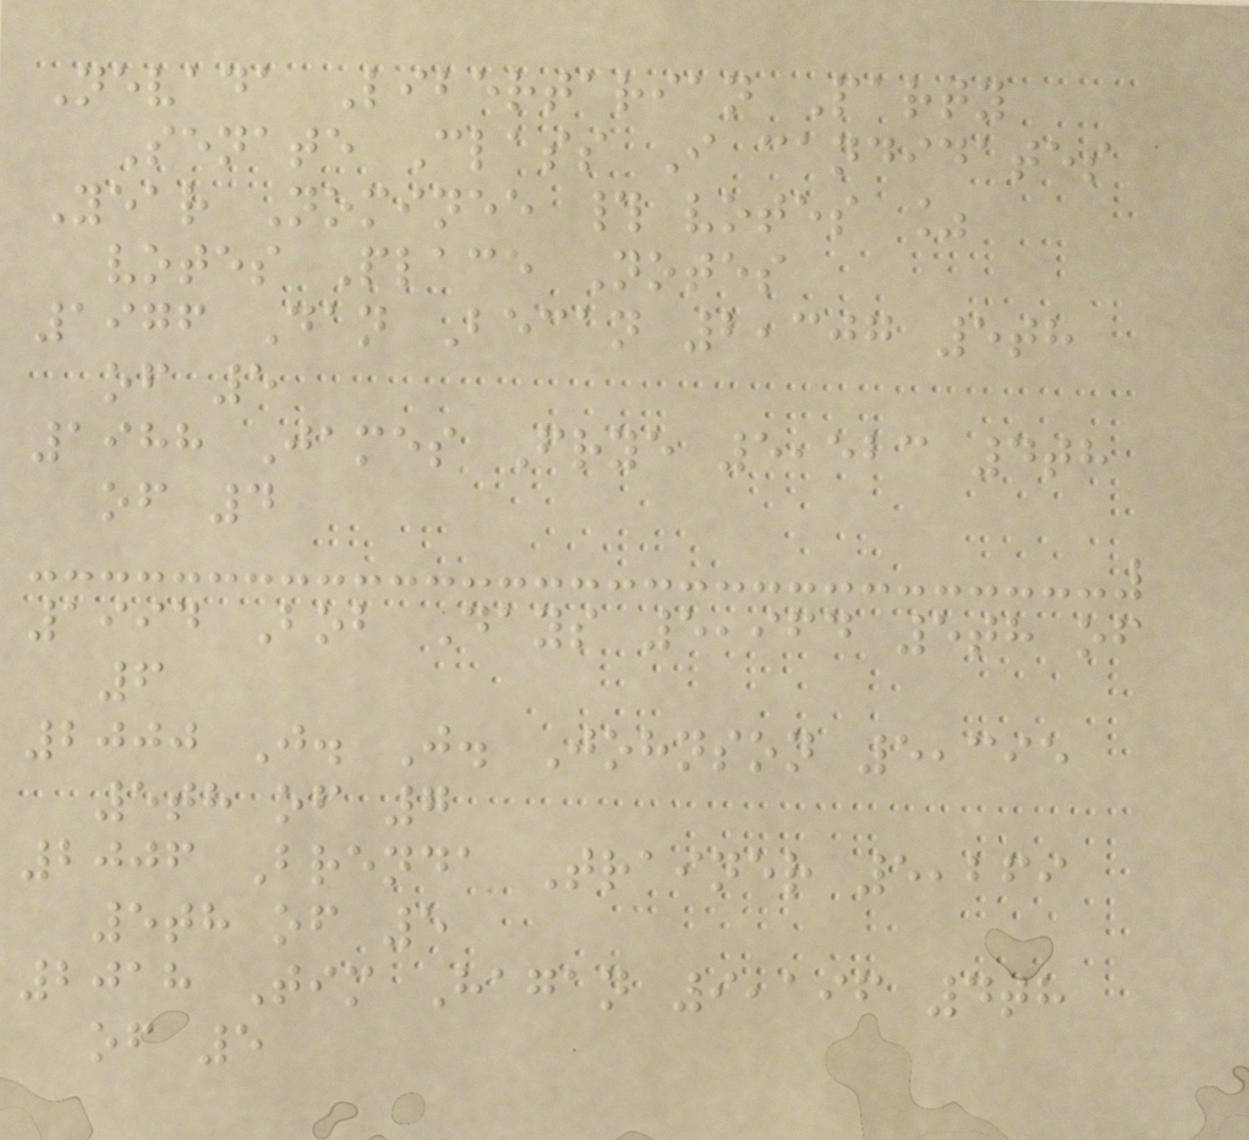Nevada Libertarian Party
Senate Class I candidates
Year Nominee # votes %
votes Place Notes
1976 Dan Becan 2,307 5th
of 5
1988 James Frye 5,523 4th
of 4
1994 Bob Days 5,964 5th of
6
2000 J. J. Johnson 5,395
5th of 7
2006 Brenda Trainer 5,269
5th of 5
2018 Tim Hagan 9,196 4th
of 5
